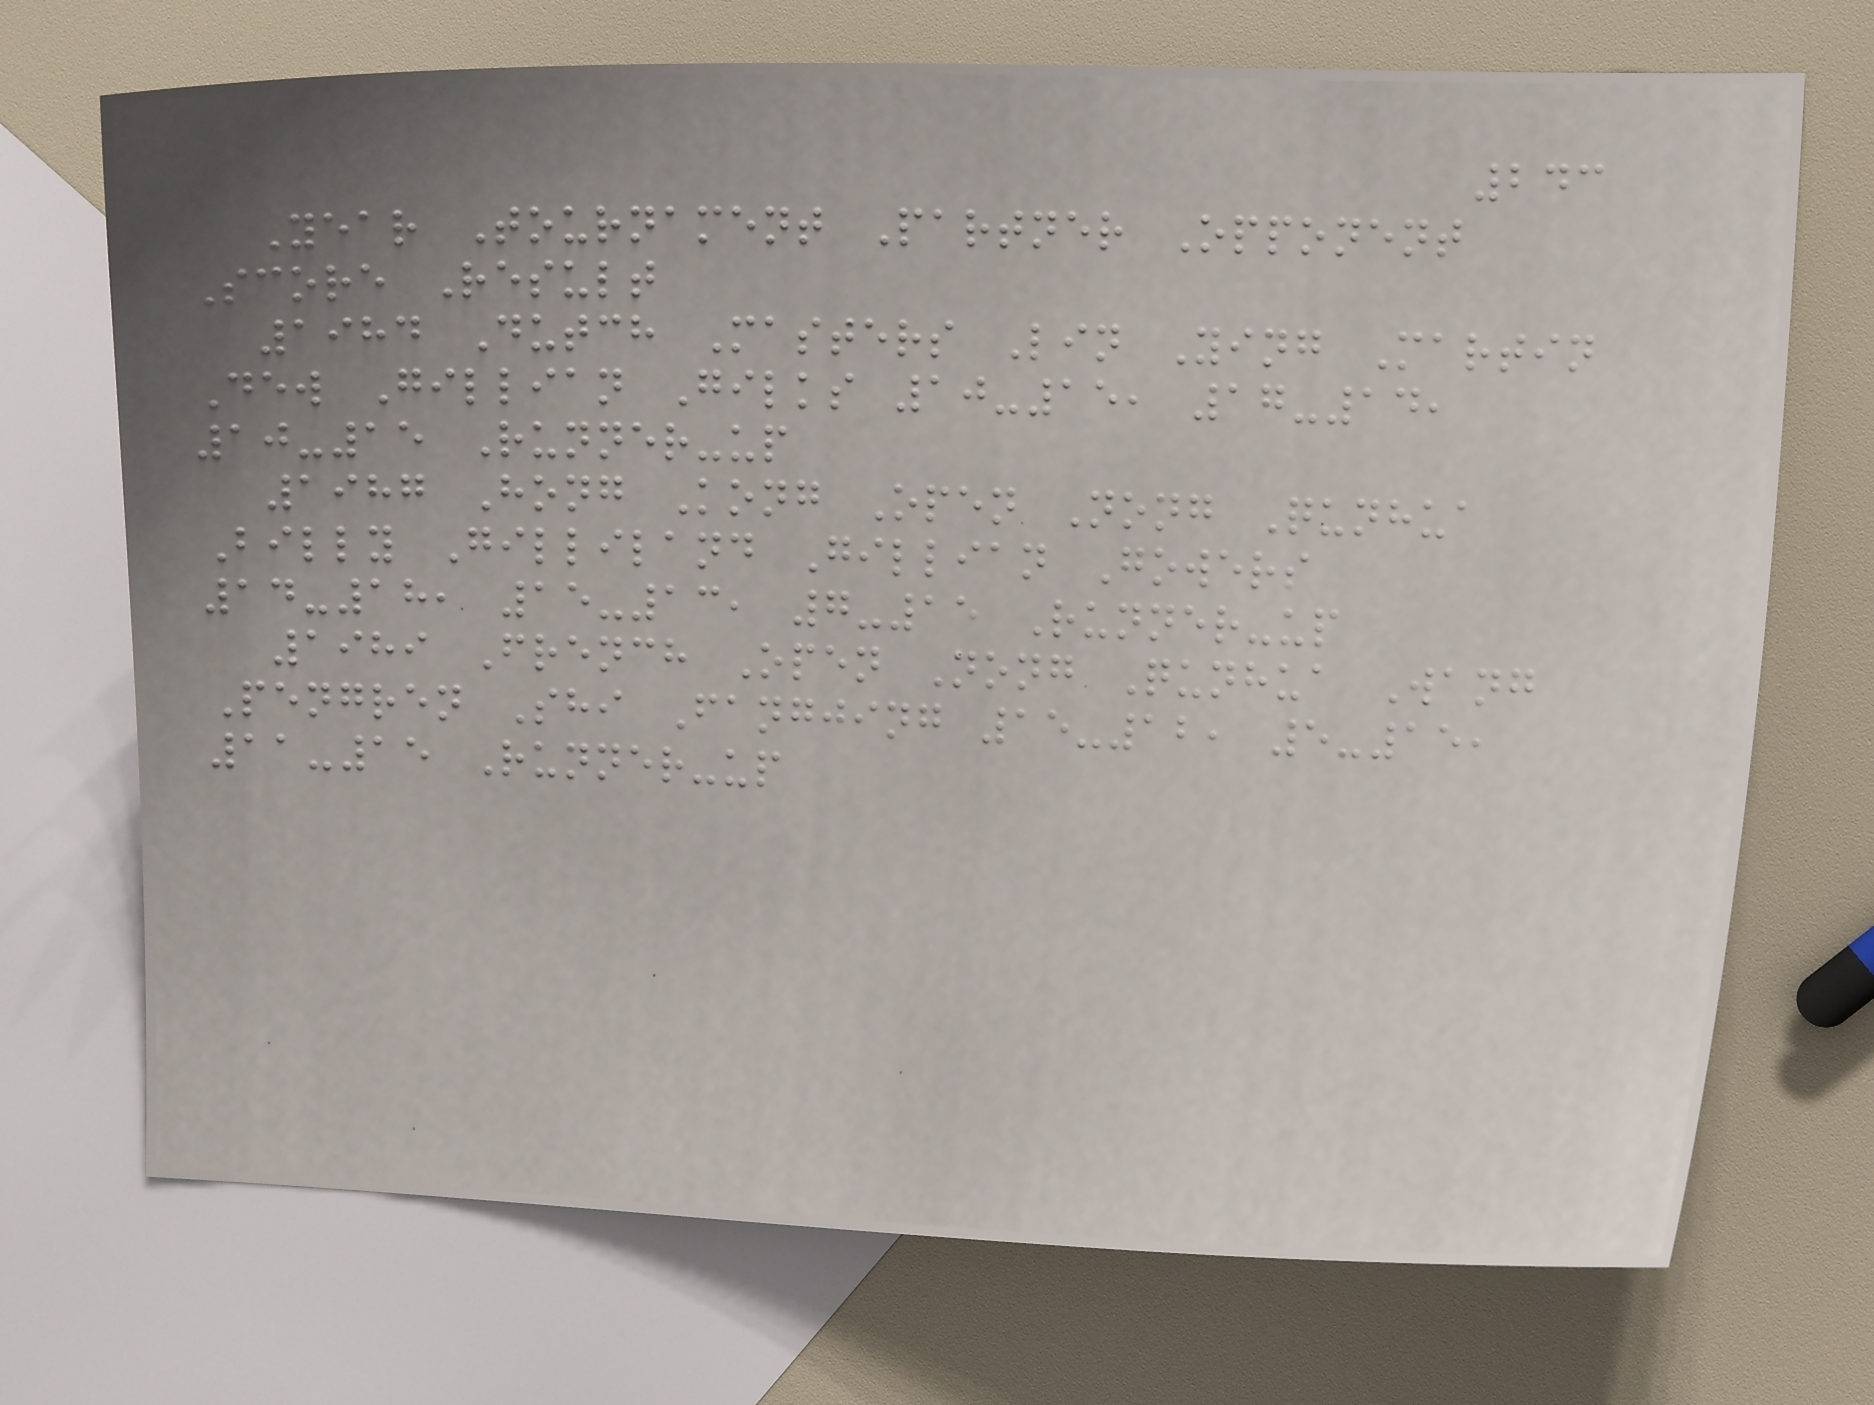243
Year Tournament Partner Opponent
Score Result
1984 Dutch Masters Lin Ying Martin
Dew Gillian Gilks 10-15, 17-14,
10-15 Runner-up
1987 Hong Kong Open Nong Qunhua
Billy Gilliland Gillian Gowers
14-18, 15-13, 7-15 Runner-up
1989 French Open Nong Qunhua Wang
Pengren Shi Fangjing 15-12, 5-15,
11-15 Runner-up
